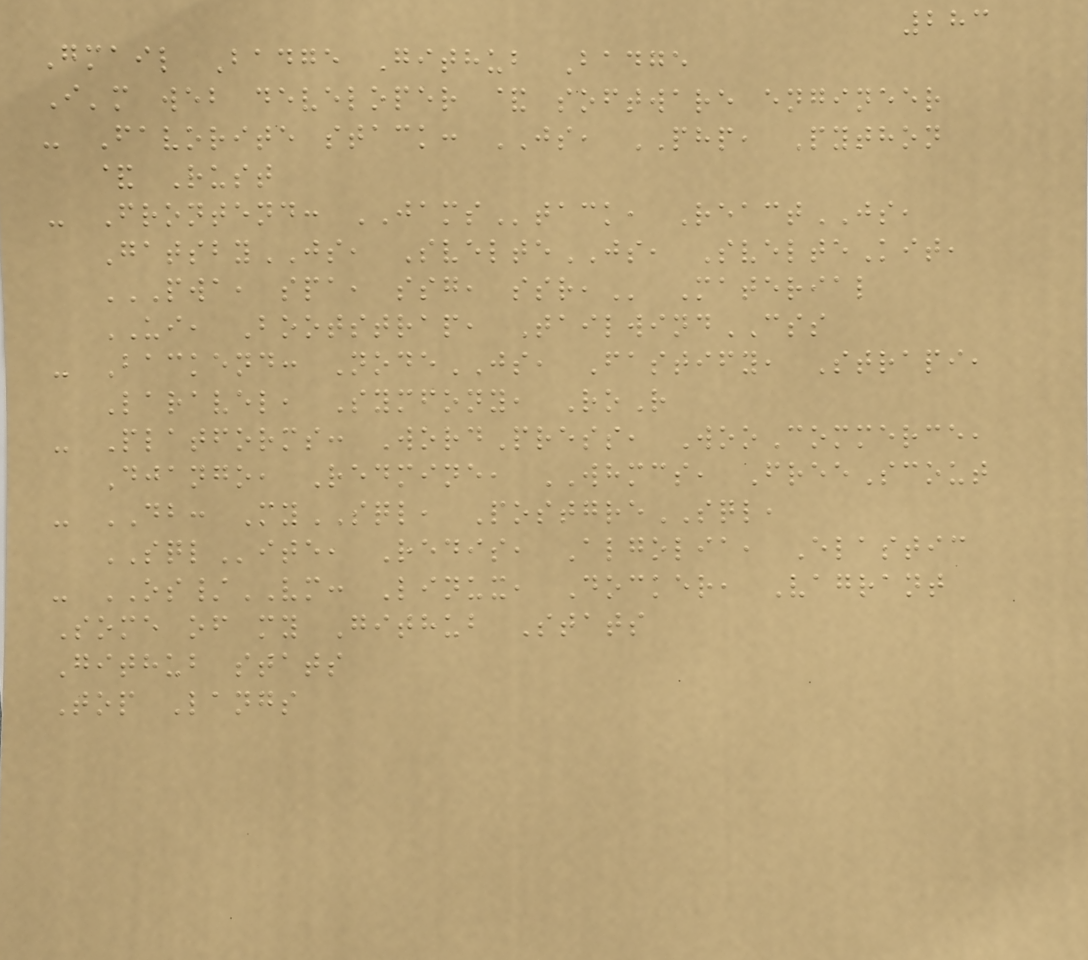283
Gmail Badge Github Badge
I'm web developer & software engineer
- Favorite stack: JS, PHP, Python
& Rust
- Frontend: JAMStack, ReactJS,
GatsbyJS, SvelteJS, SvelteKit,
PWA, SPA, SSG, SSR, Material
UI, Bootstrap, TailwindCSS
- Backend: NodeJS, Fastify, Strapi,
Laravel, Symfony, RoR
- Platforms: WordPress, WooCommerce,
Django, Redmine, WHMCS, FreeScout
- DB: MySQL, PostgreSQL,
SQLite, Redis, Algolia, Elastic
- OS/VM: Linux, Docker, Vagrant
Some of my Github Stats
Github stats
Top Langs
